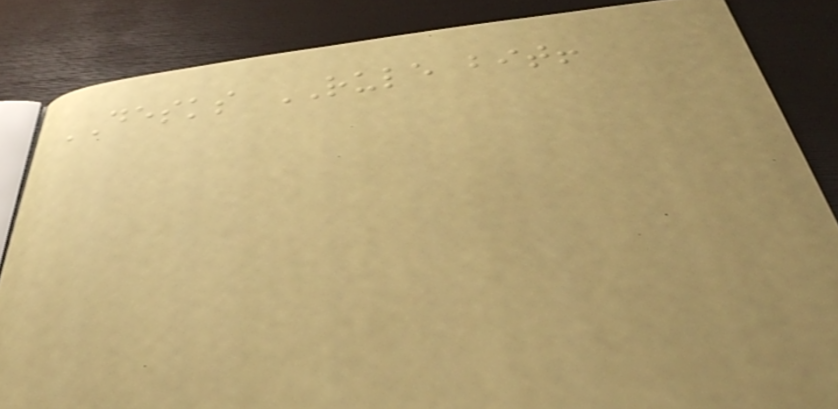DESKS RULE bit!
